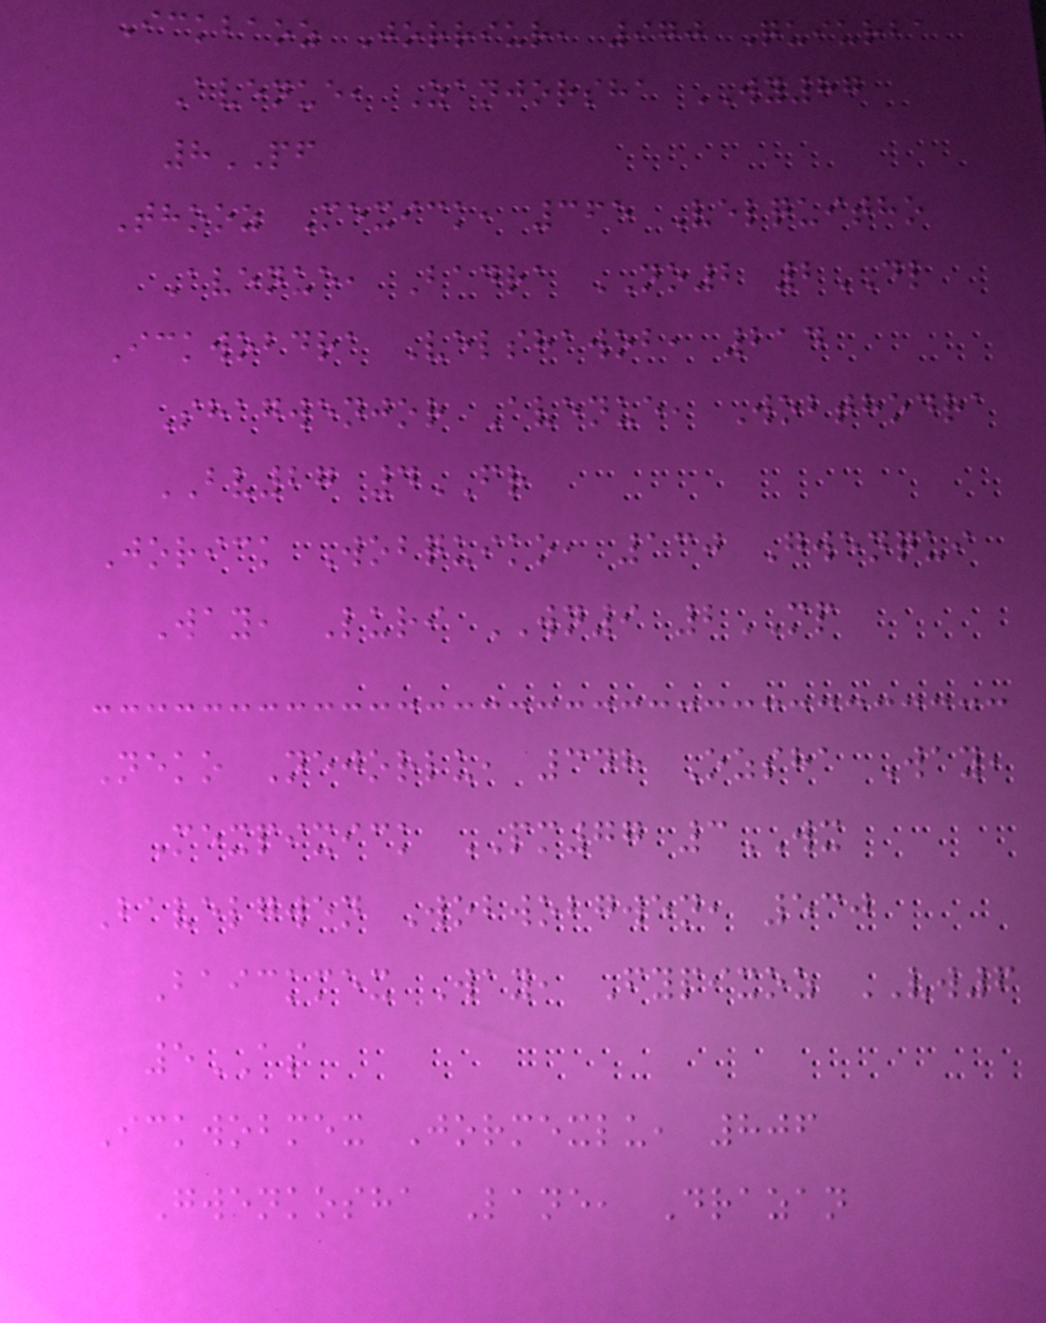Ickbaoz Jorriur, 970 Quiurba
Avenue, Zanjorsha WY87
8PF
Thooz Mexick, 365 Velquitho
Avenue, Badra NO2 2DL
Ickwobdra Velshawob, 214
Shagwenjor Avenue, Wobthodra
BV27 4FR
Jorick Wobquiko, 130 Gwenqui
Way, Luri WN9 2MP
Neko Nejorlu, 348 Ozsha Way,
Mexpixick PM77 3WX
Bavelgwen Wobwobgwen, 530
Baickmex Way, Fypixoz VW6
5AS
Ickwobmex Jormexlu, 806
Gwenkosha Lane, Drazan
